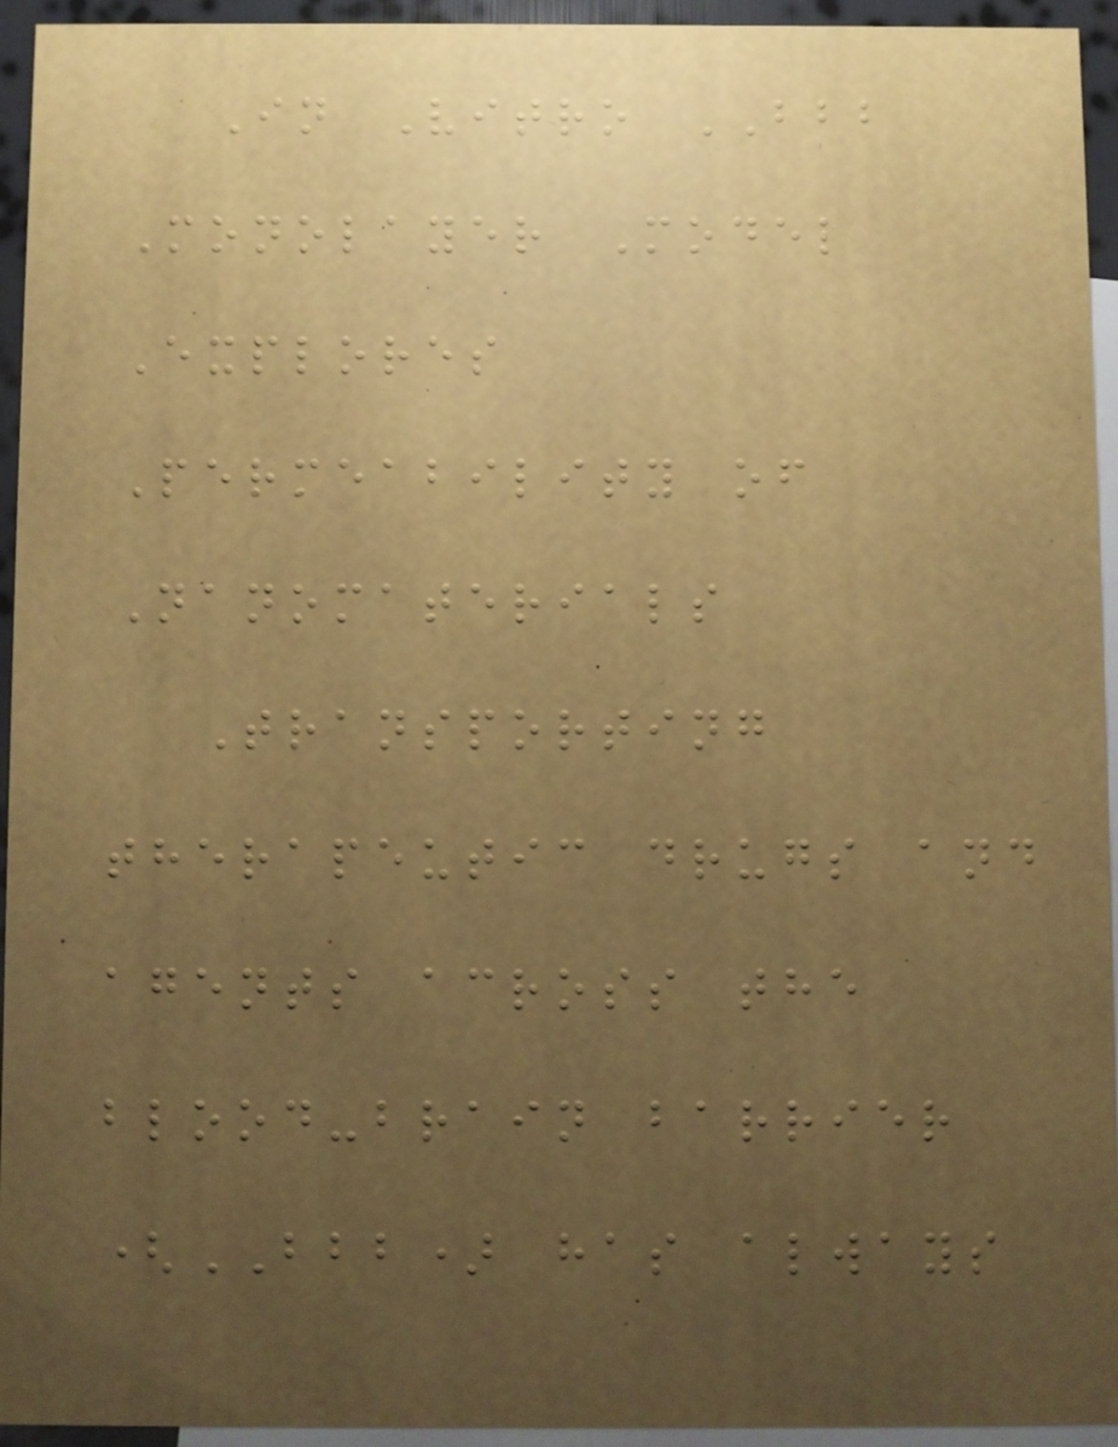In Vitro BBB
Monolayer Model
Explores
Permeability of
Nanomaterials
Transporting
therapeutic drugs and
agents across the
blood-brain barrier
(BBB) has always
